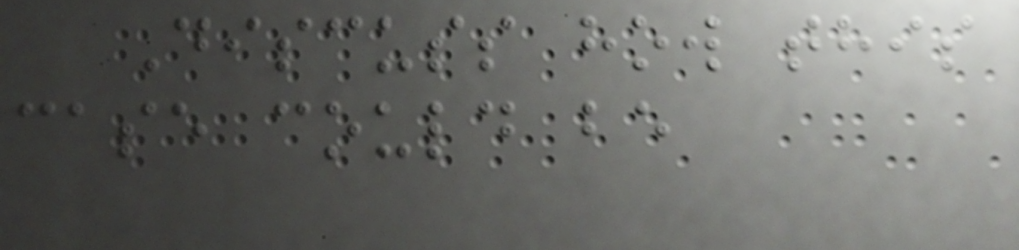Discuss how this
case could be
